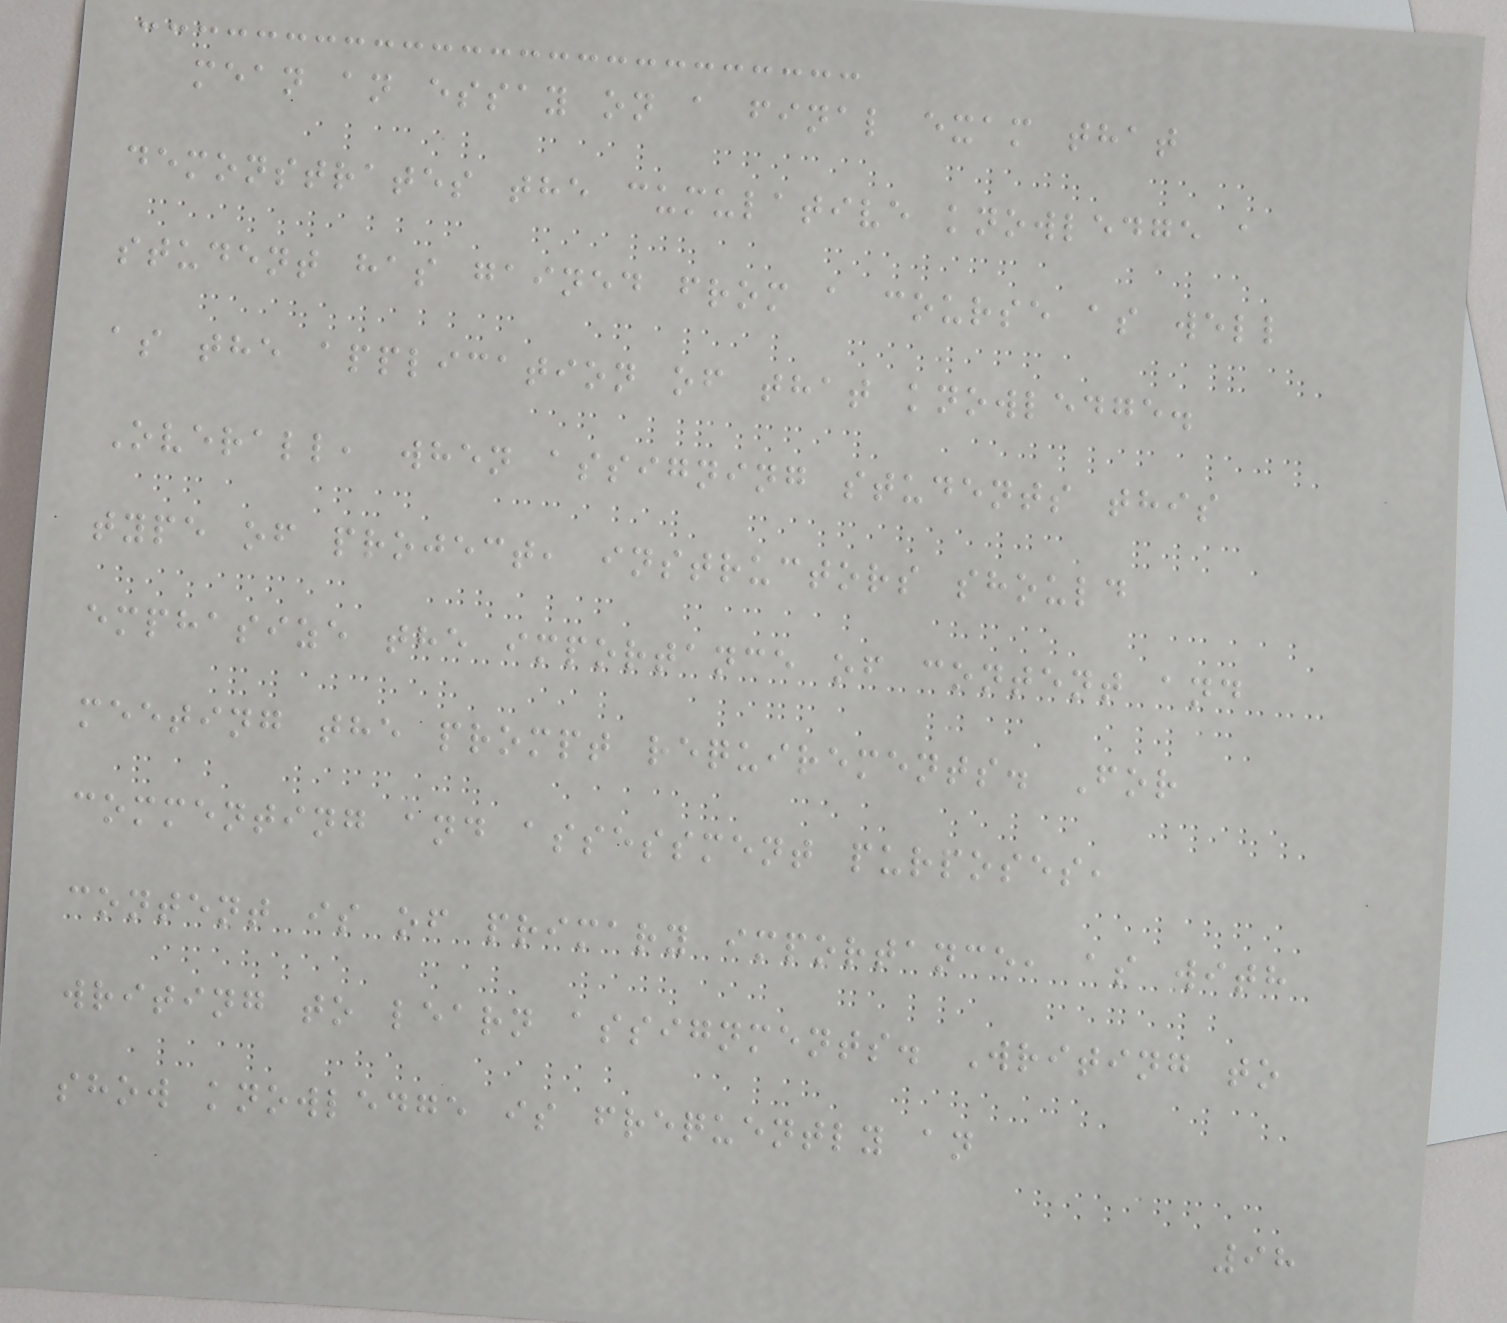mean an essay on a final exam that
demonstrates the cumulative knowledge a
student has gained from a course as well
as the application of that knowledge.
Overall, when assigning students this
type of project, instructors should
emphasize the importance of content and
meeting the prompt requirements. For
commenting and assessment purposes,
content is of primary importance, as with
writing to learn assignments. Writing to
show knowledge is frequently an
98
